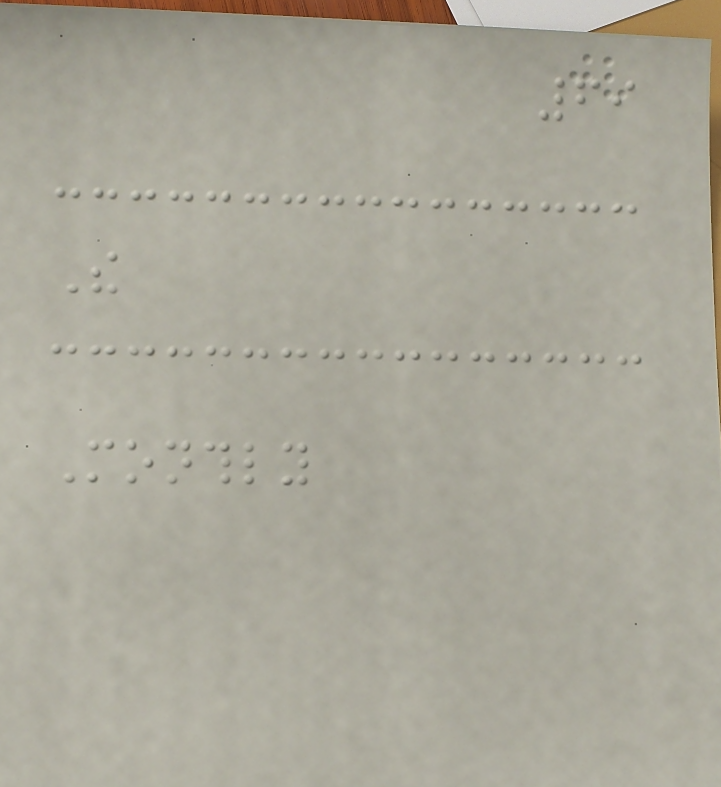69
The
Monthly
